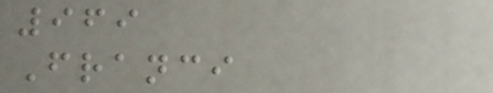969
Franci
